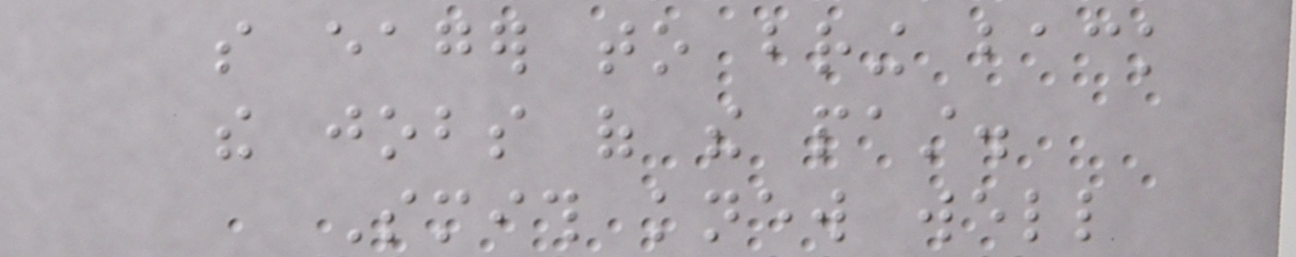so eager to bring back
the jobs of the past.
Smith knew well
